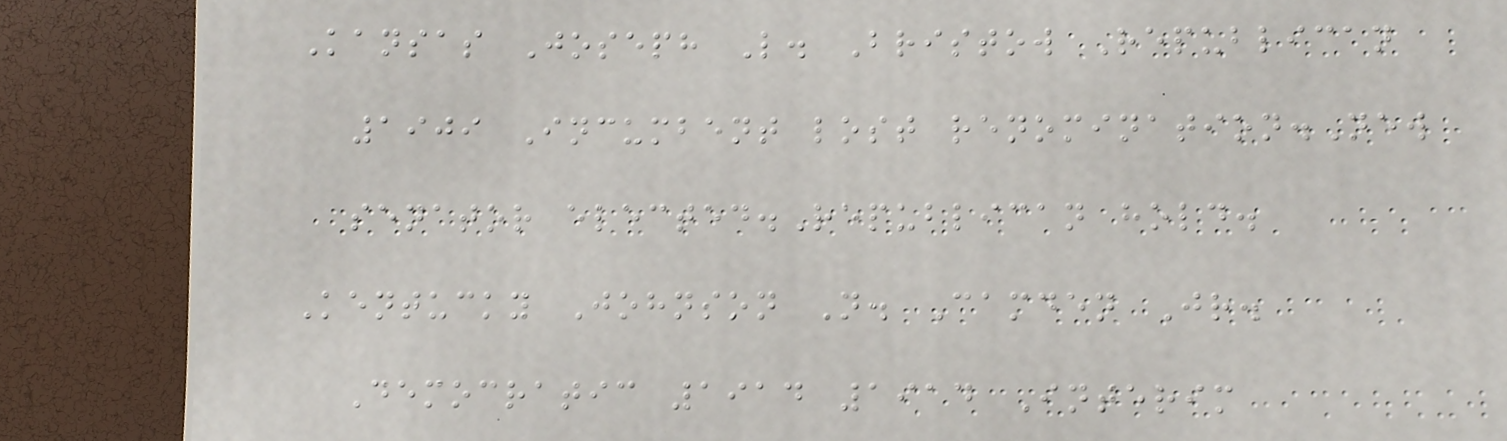Kansas Joseph L. Bristow Republican
1909 Incumbent lost renomination.New
senator elected.Republican hold.
Kentucky Johnson N. Camden Jr.
Democratic 1914 1914 Interim
